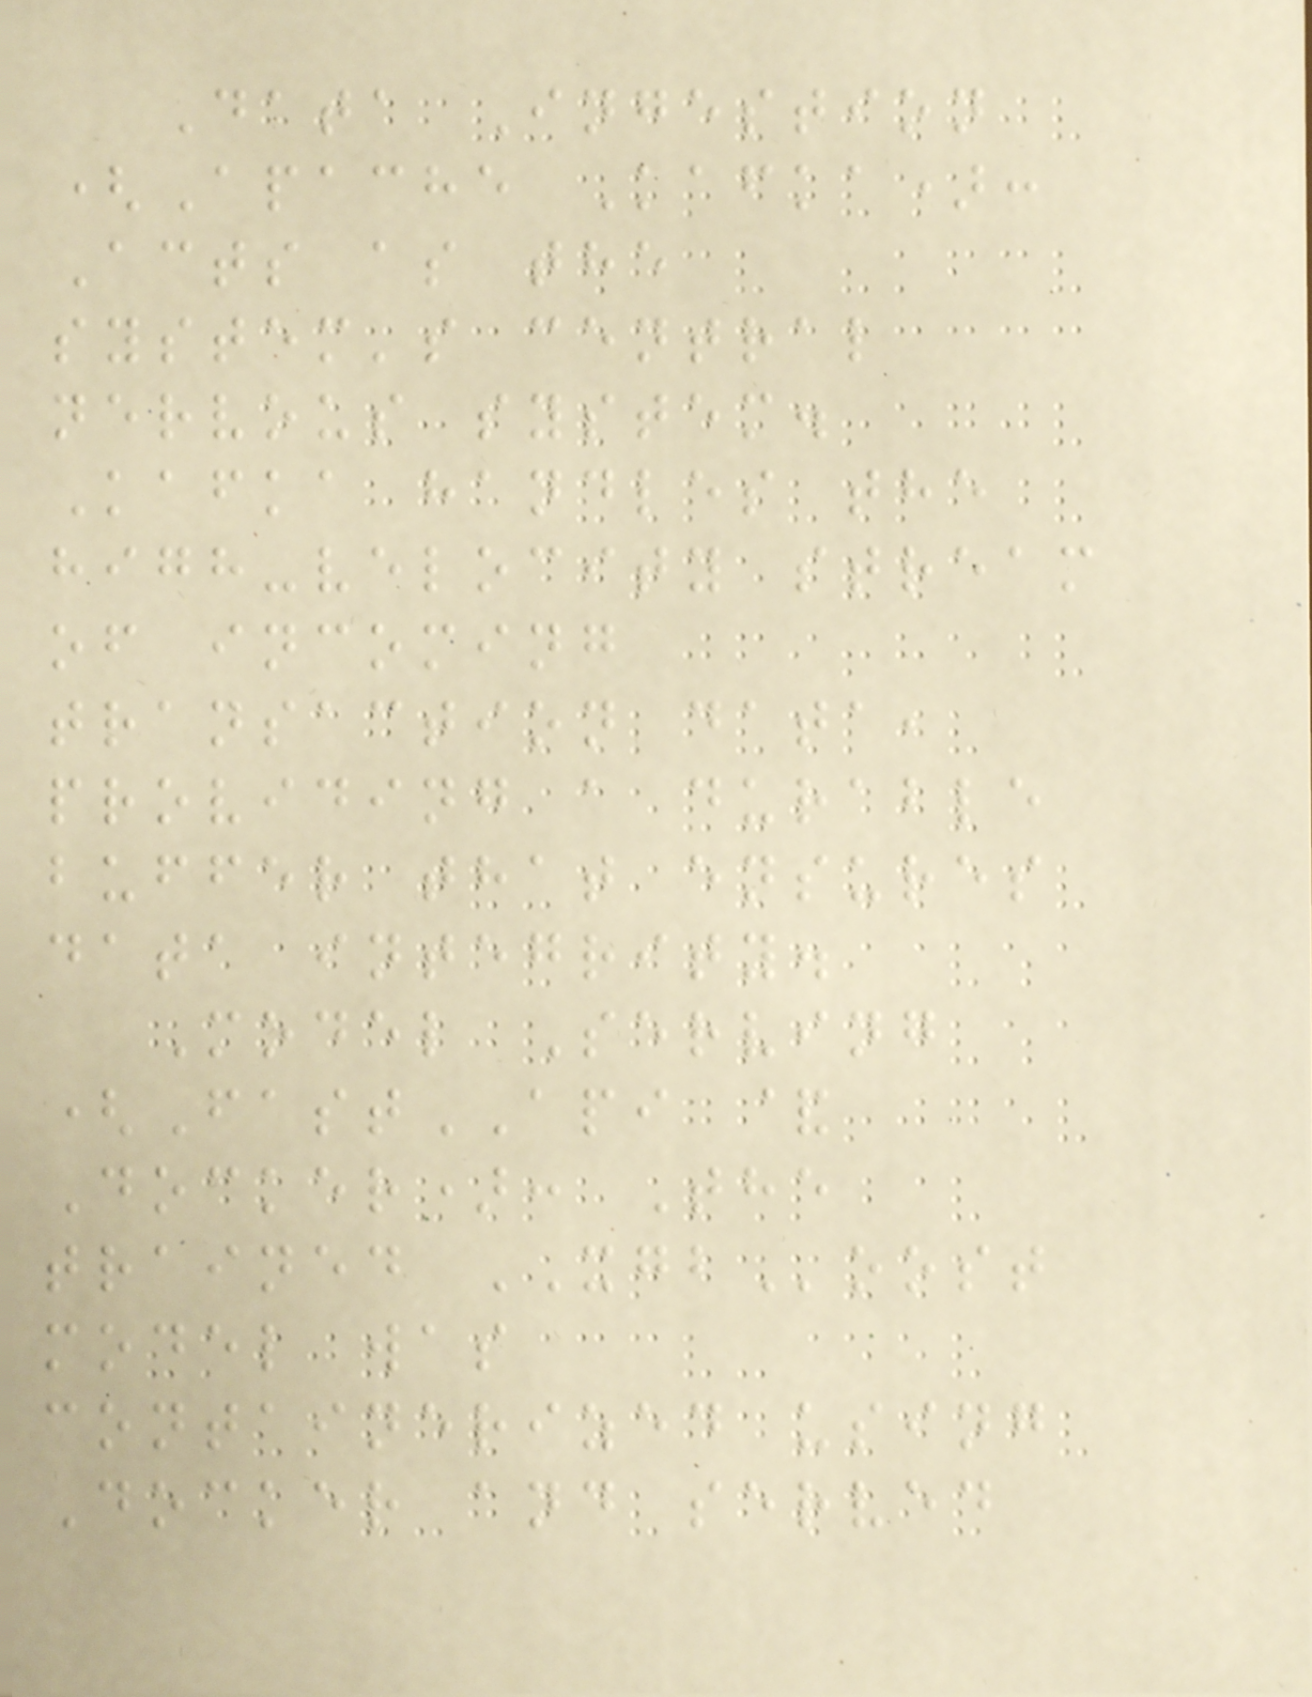Data Ingestion
(Apache Kafka):
Acts as the
system's central
nervous system.
Kafka handles the
high-velocity stream
of incoming
transaction data,
providing a durable
buffer that ensures
data integrity.
Model Serving
(FastAPI &
Docker): The
trained XGBoost
model was
containerized using
Docker and served
